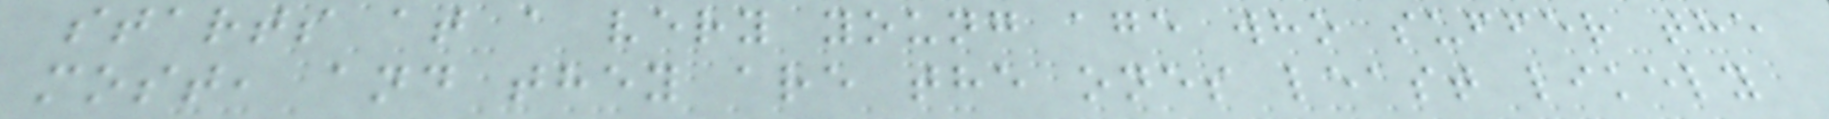starts at a very young age who suffer the
most, and they are the ones least likely
